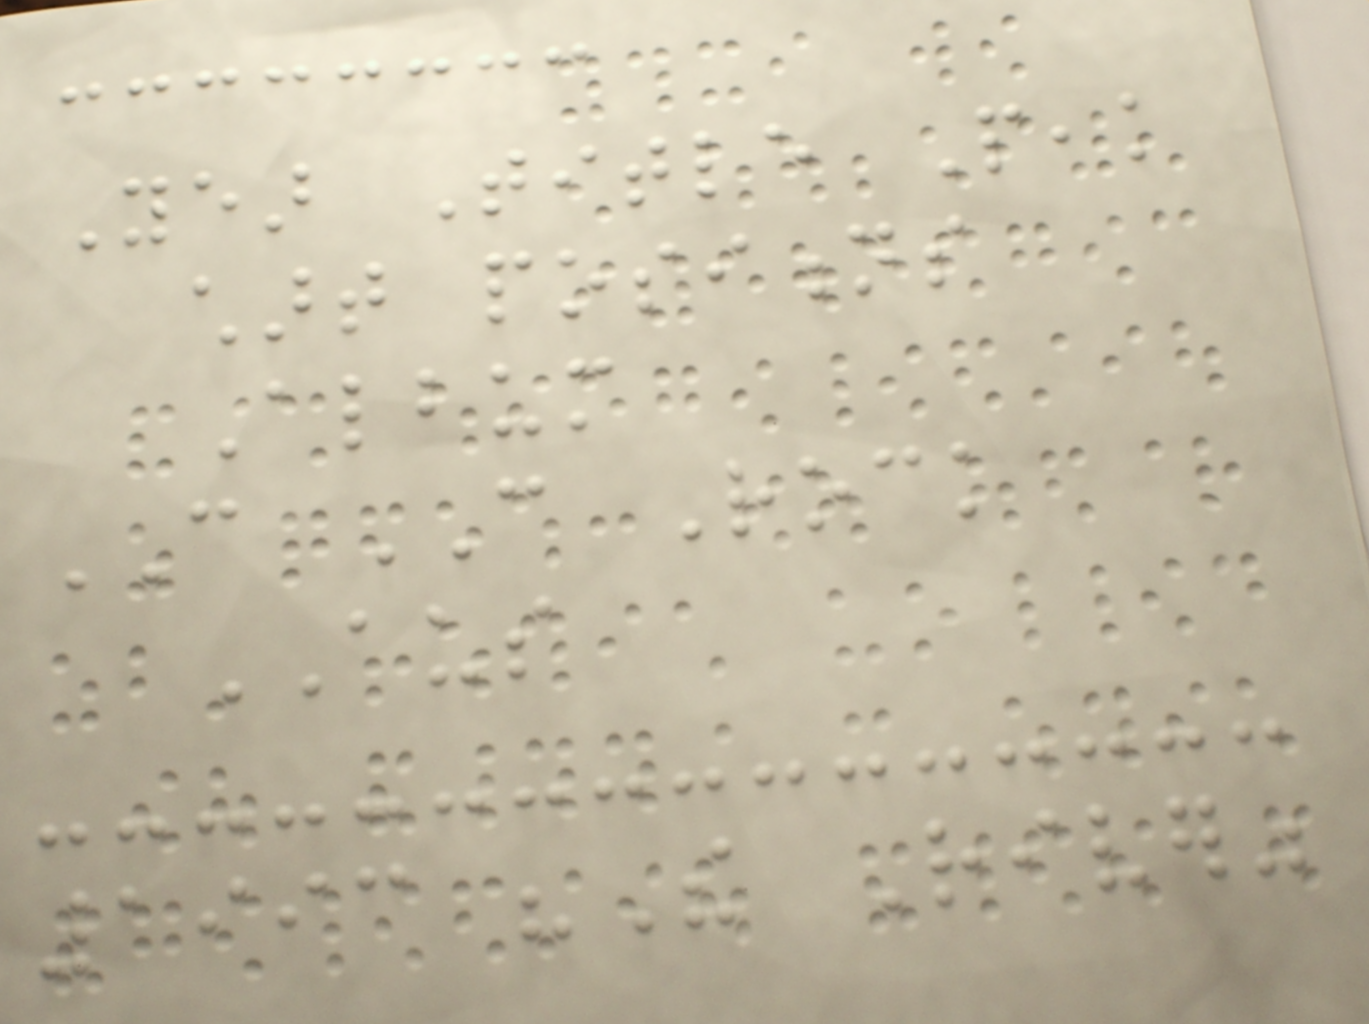Year Title Peak
chart positions
Album
CAN CAN Rock
AUS
1993 "The River"
